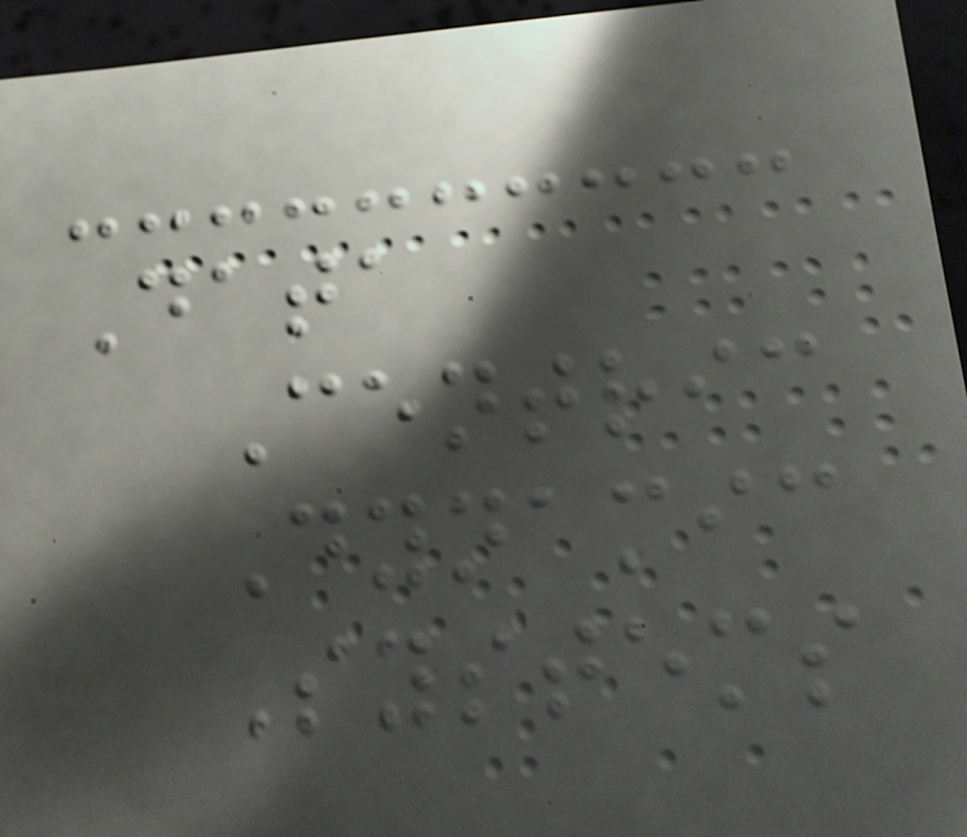Data
Centric
Dynamic
Systems
